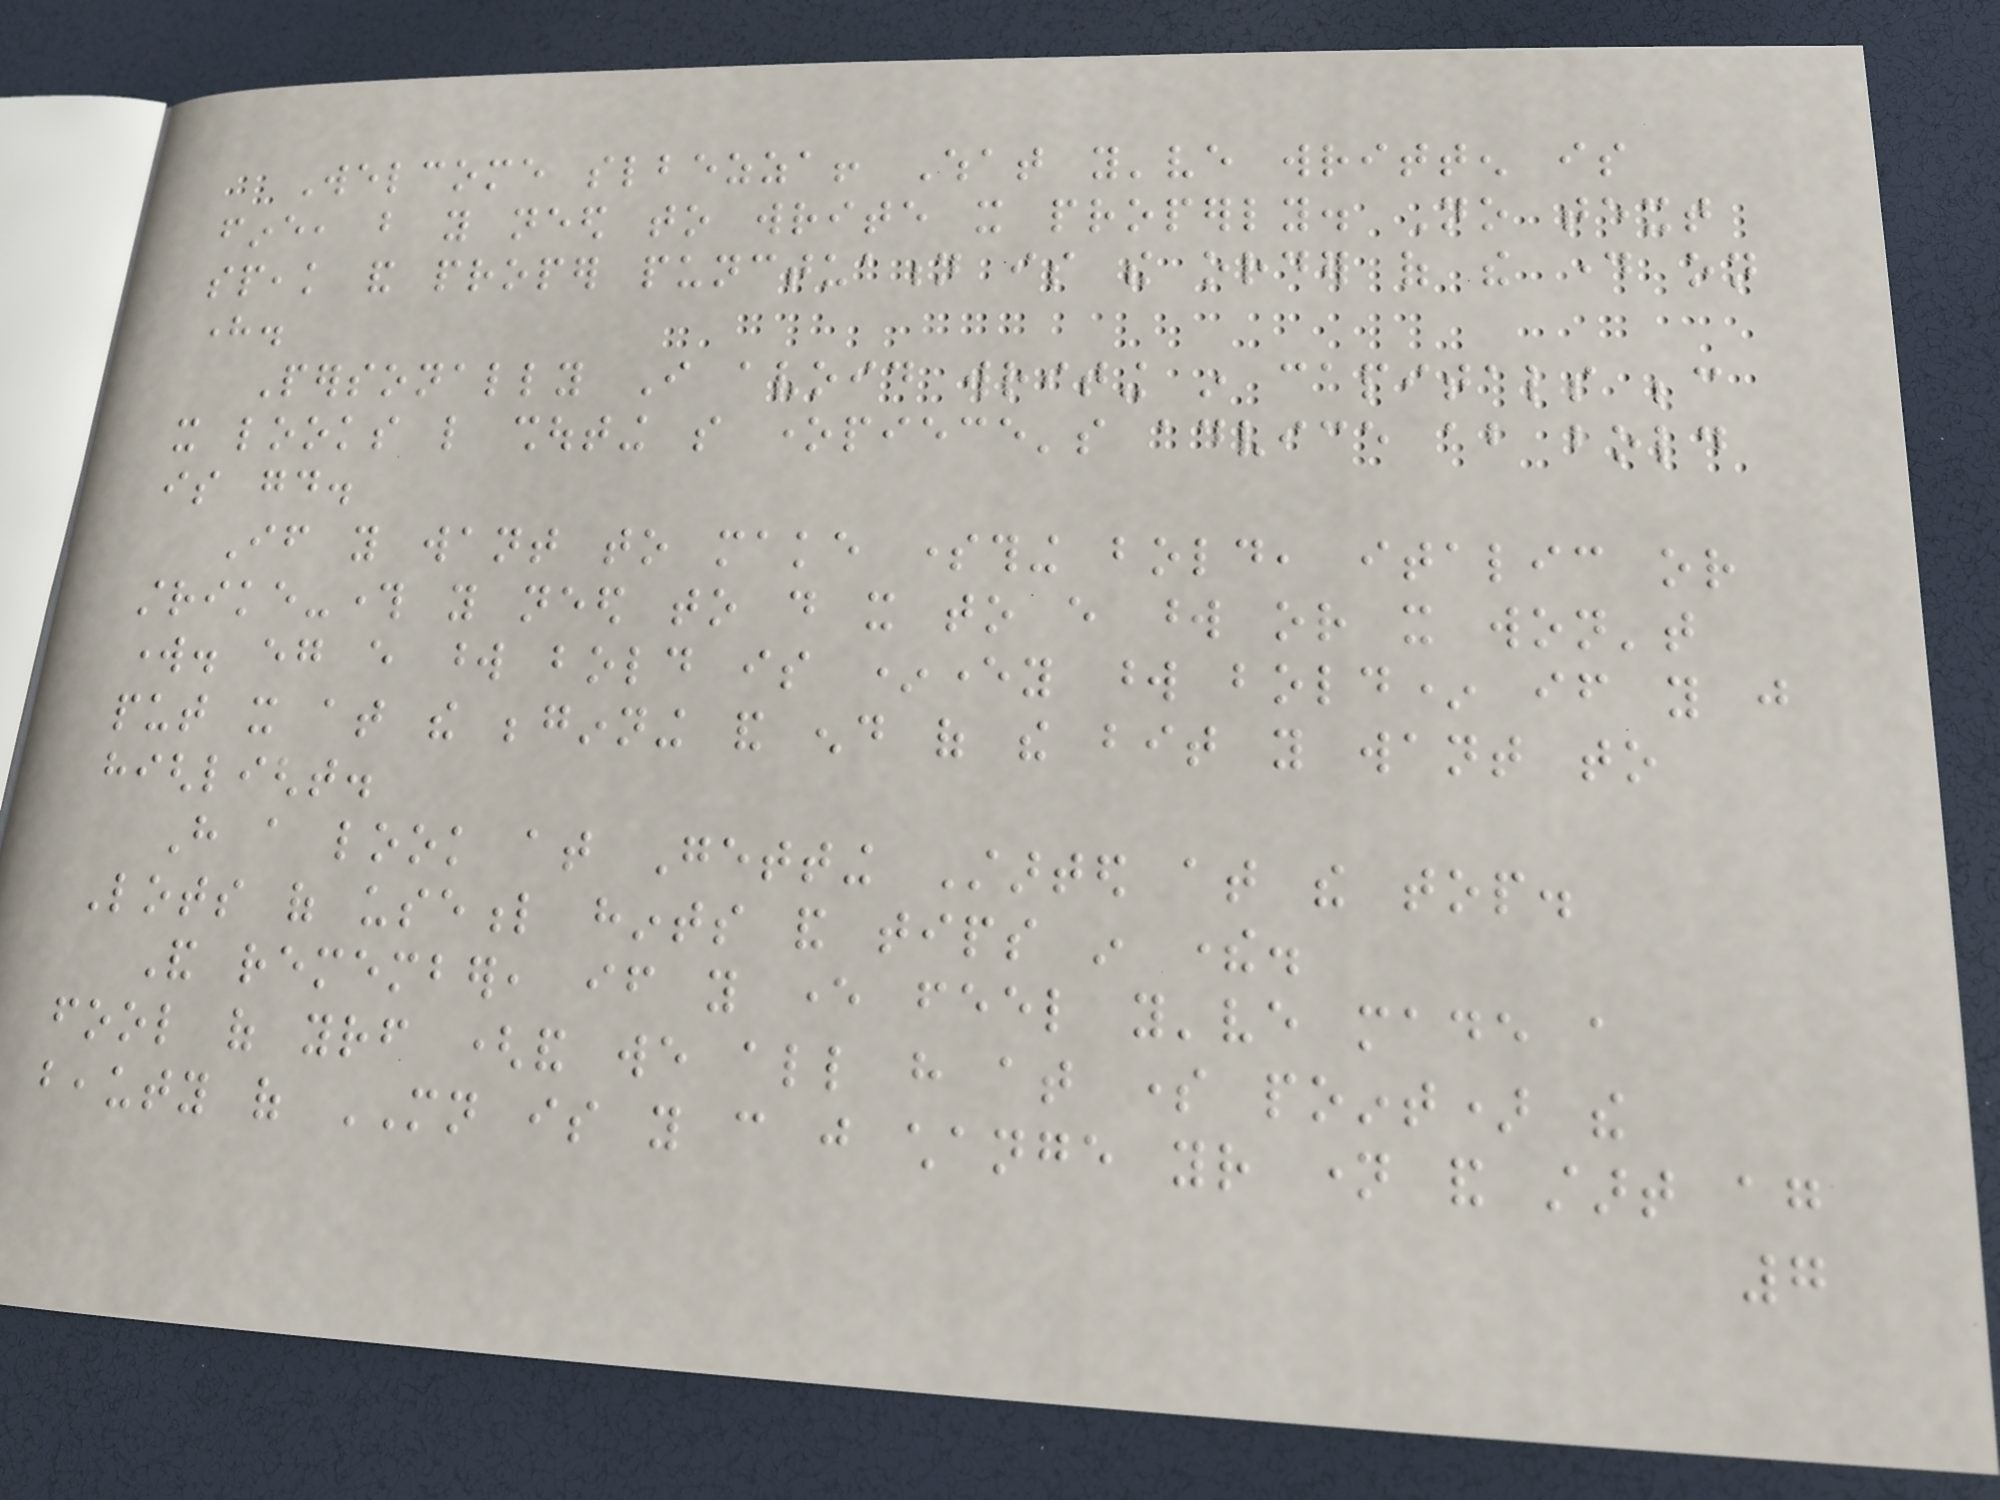Welcome slbezza! What you've written is
fine, but you need to write it properly. No text
speak and proper punctuation is the order of the day on
here.
Personally I avoid writing in capitals because
it looks like shouting so onepiece's advice about bold
is good.
If you want to make something bold, italic or
strike-through you need to do it to every word or it won't
work. eg every word bold is *every word bold* if you just
put it at the beginning and end of the bit you want to
highlight.
Have a look at Getting Started at the top.
Lots of useful hints and tips in there.
And remember, if you ever feel you've made a
fool of yourself (and we all have at some point) the
beauty of MN is you can just change your name and start again
7
